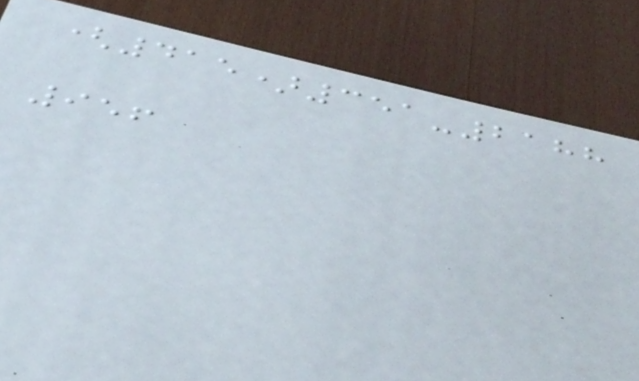(415)351-2188
956
